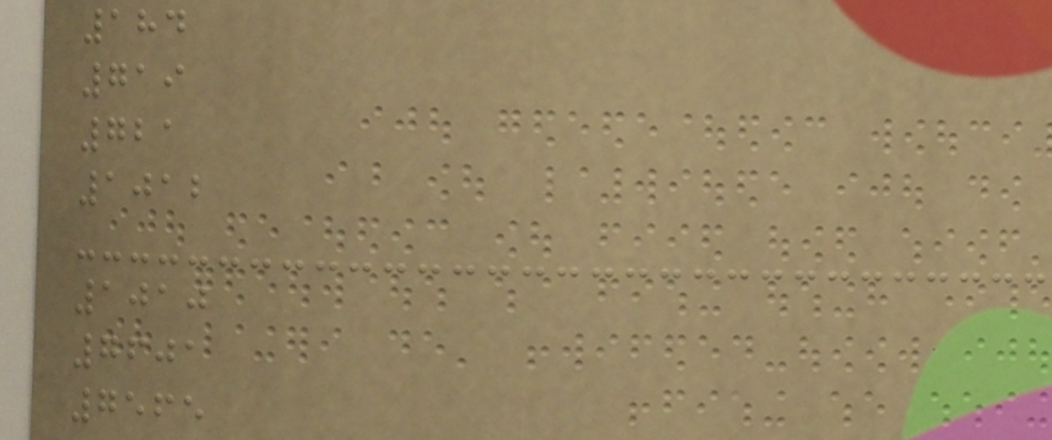184
719
721
1012
1010
7601
7565
